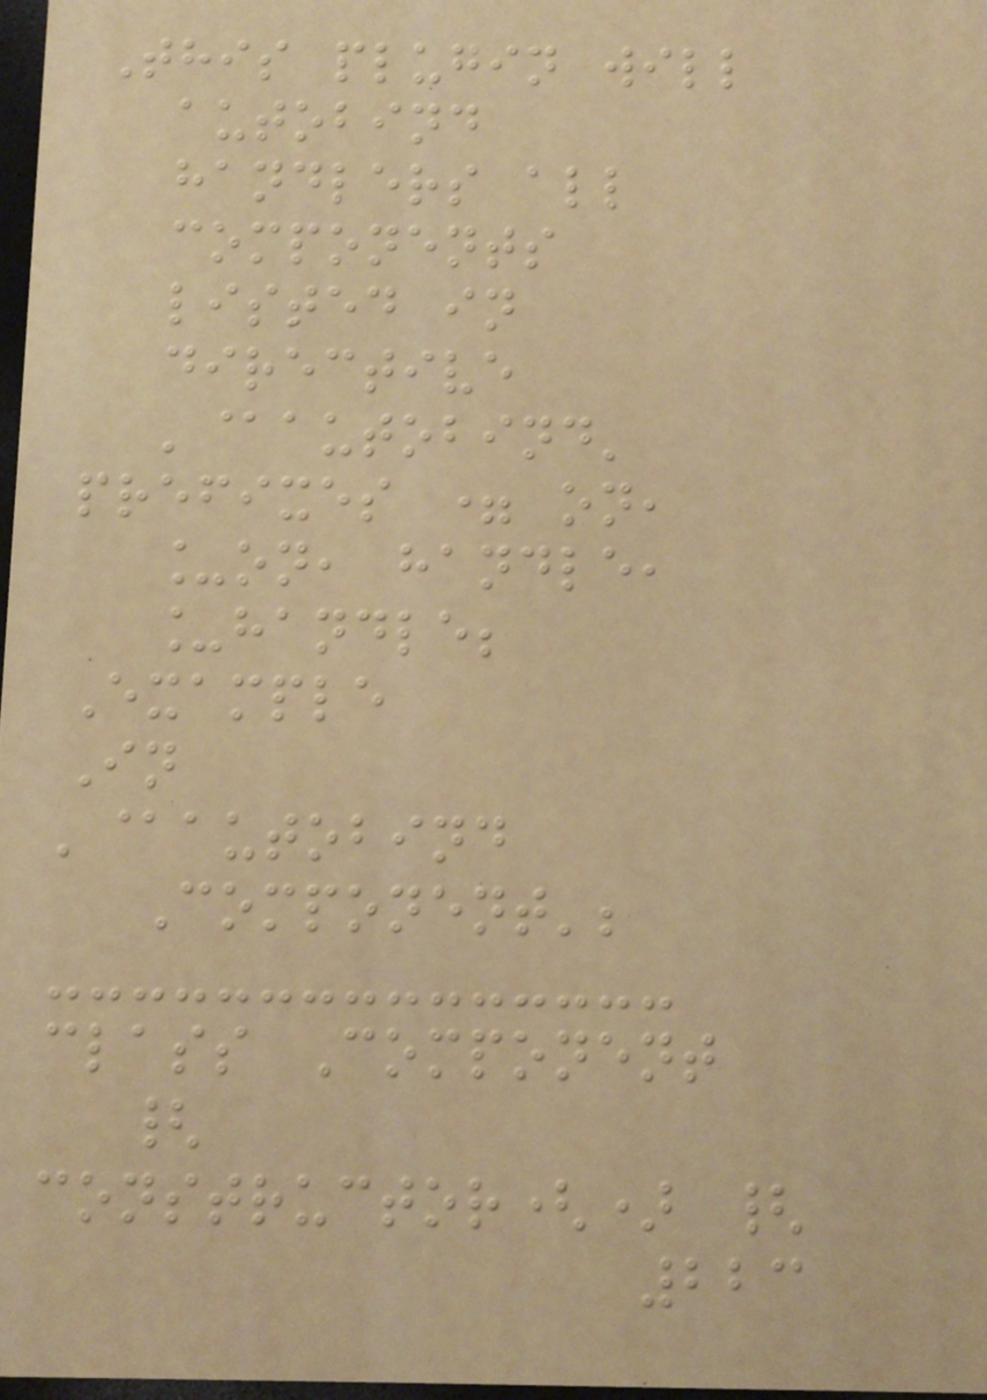This plugin will
autobind
handlers all
components
listed in
directive
'@autobind'
prefixes = on,
_on, handle,
_handle;
Example
In
'@autobind
Component';
class Component
{
constructor() {
223
